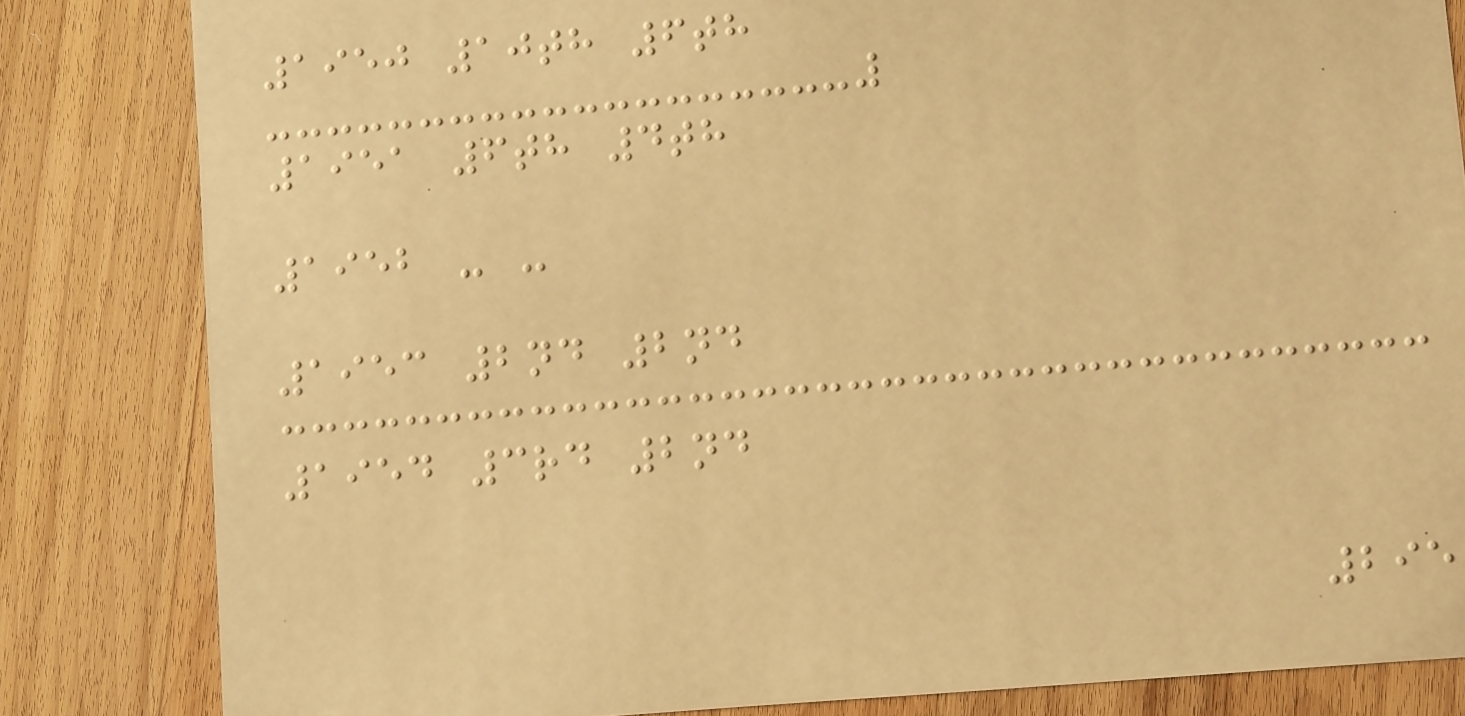1950 10th 6th
1951 6th 4th
1952 - -
1953 2nd 2nd
1954 3rd 2nd
295
